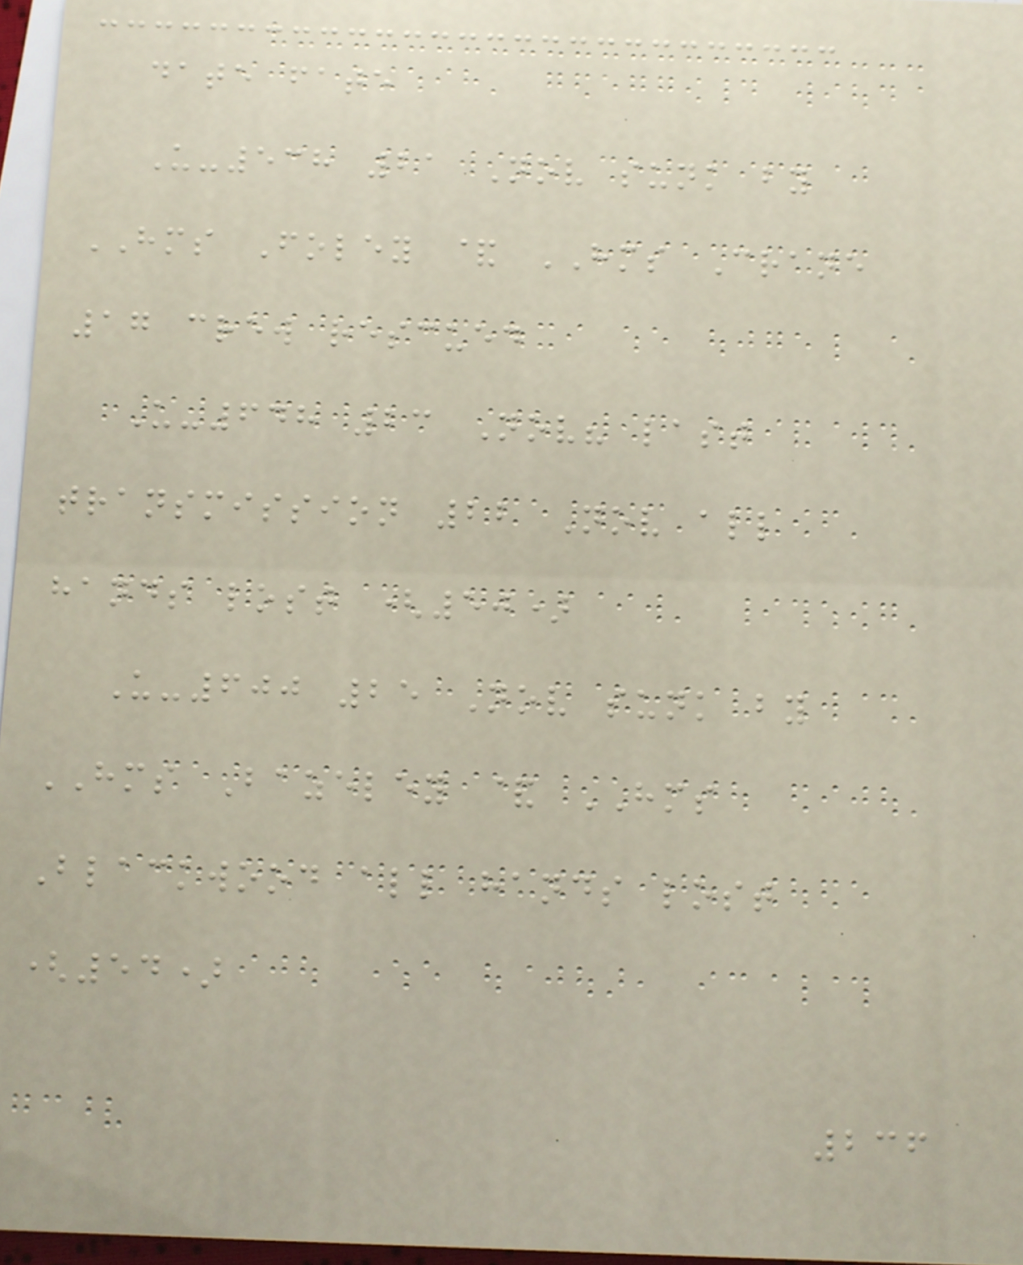date fate
U-538 21 Nov sunk by
HMS Foley & HMS Crane
17 crew rescued
U-648 23 Nov? last
transmission 22 Nov all
hands lost (50)
U-600 25 Nov sunk by
HMS Bazeley & HMS
Blackwood all hands lost
(54)
236
